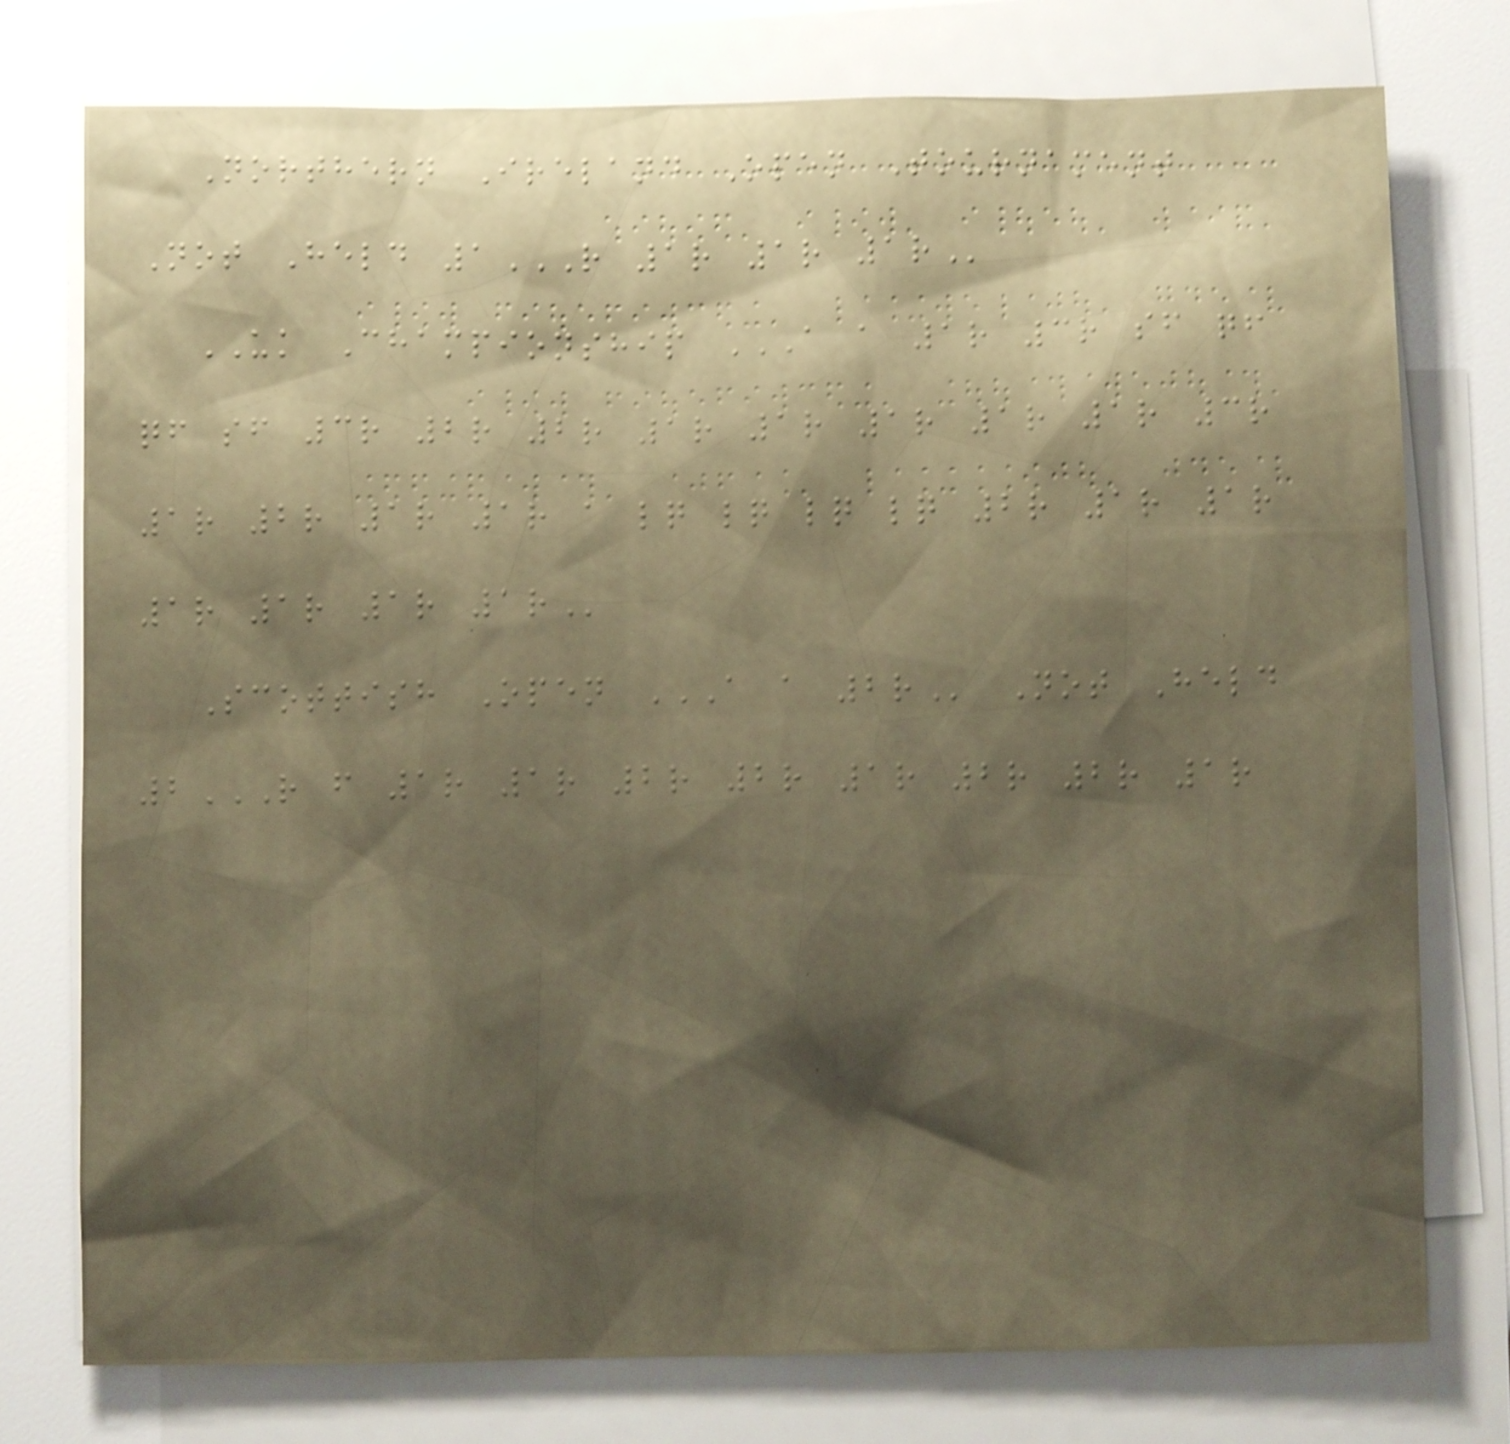Northern Ireland Open Tournament
Not Held 1R 1R 1R 1R
UK Championship A A 1R 3R SF QF
QF SF 3R 2R 2R 1R 1R 1R 1R 1R 3R
1R 2R 1R 1R A LQ LQ LQ LQ 2R 1R 1R
1R 1R 1R 1R
Scottish Open A A 2R Not Held
2R F 1R 1R 2R 2R 1R 2R 2R 1R
